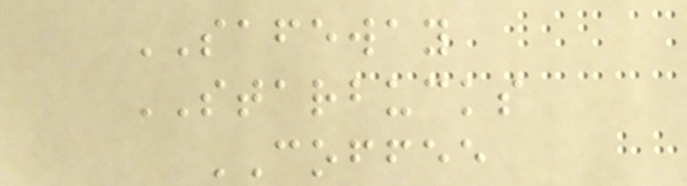SAFEWAY
STARBUCKS
COFFEE
